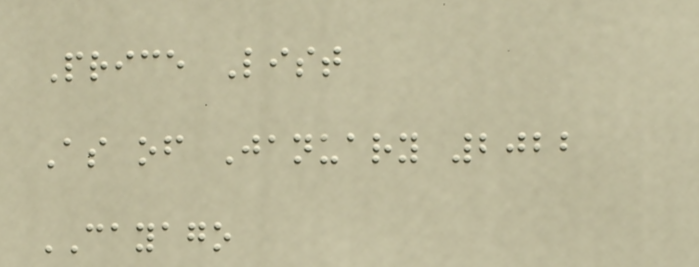Price List
As of January 2022
CAYAGO
